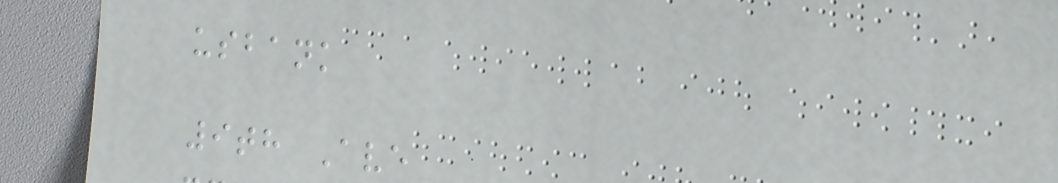usbank
9th Ave
